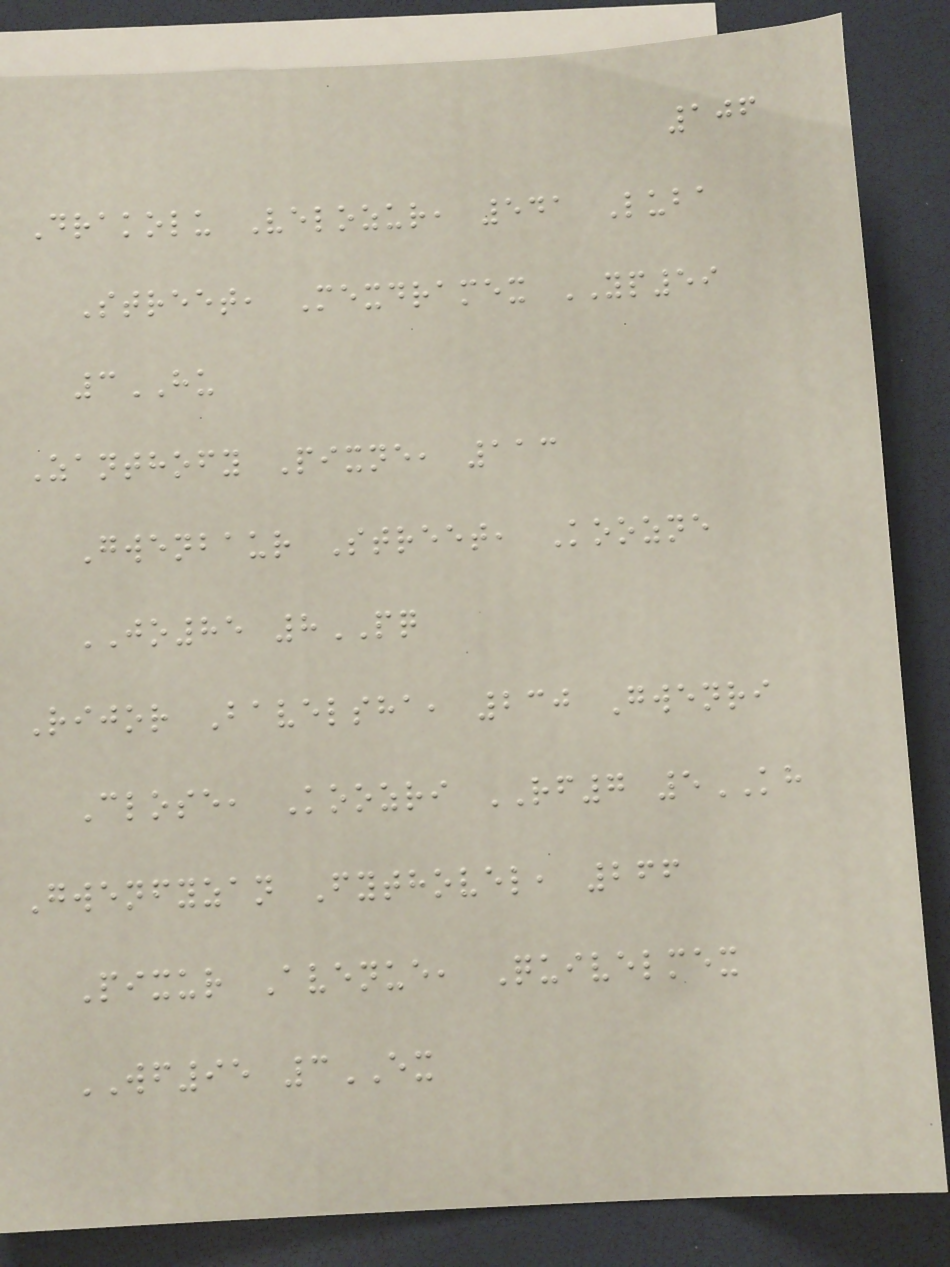106
Drakolu Velozur, 541 Luba
Street, Mexdramex YP59
3HU
Zanthofy Pixne, 113
Gwenbaur Street, Koozne
JO85 8PQ
Rijor Bavelsha, 230 Gwenri
Close, Koozri RF7 5KH
Gwenfyzan Fythovel, 266
Pixur Avenue, Quivelmex
WF95 3EX
